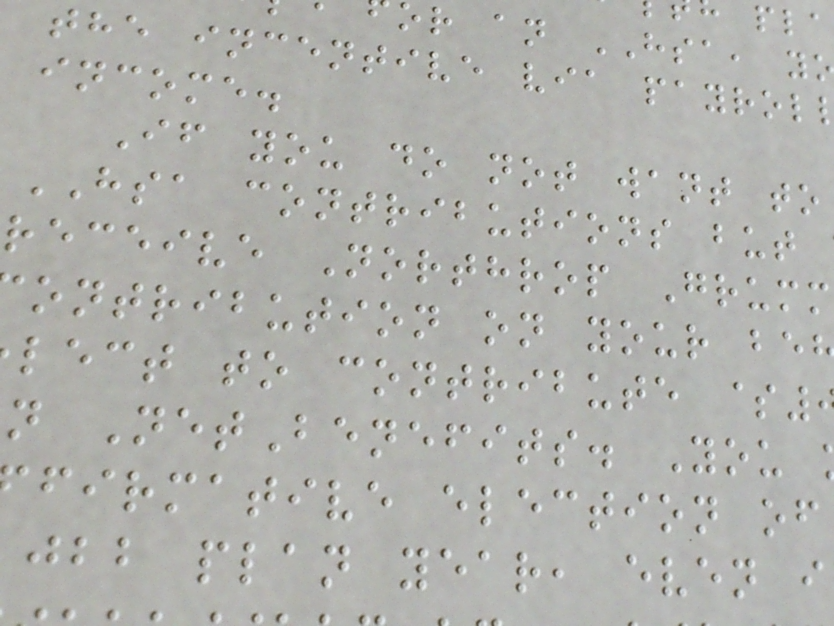or an HSA, y
the incentive via payrol
income.
If you do not want to
HSA contributions but
receive Northrop Grumm
ontribution on your be
lect to contribute $
n NetBenefits. You
firmative election of
jbb plan year, even i
